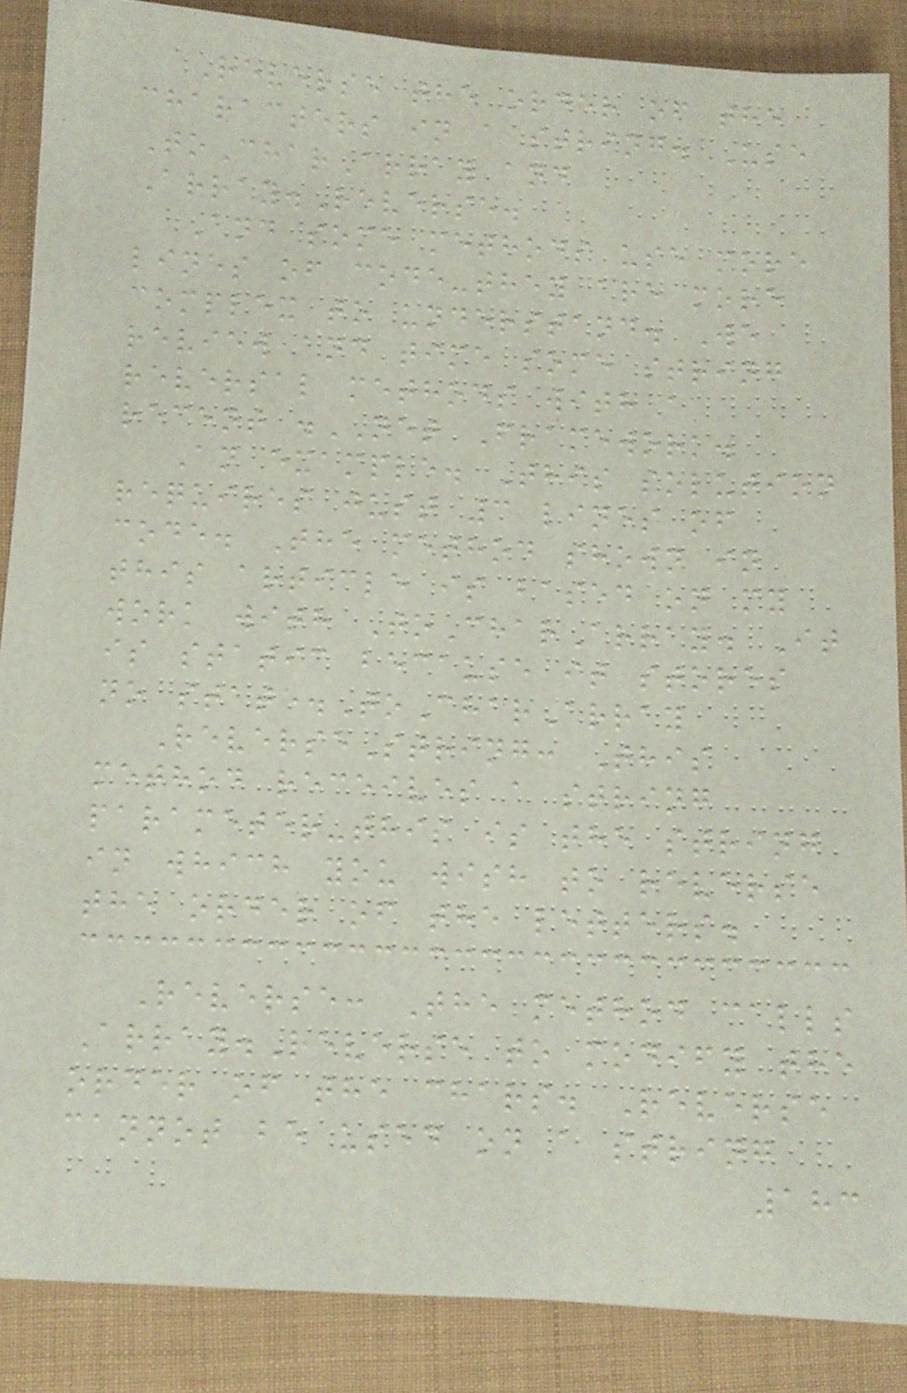Reverse the order of the
characters in a string. Use
ToCharArray and
Array.Reverse.
And some methods use more
lines of code-they are more
complex to understand. We
review and time some string
reversal methods with a
recent .NET Framework.
An example. This solution
requires just 3 lines of
code. The method shown in
this article is based on my
work with ToCharArray. It
is static because it stores
no state.ToCharArray
ReverseString: This
method receives a string
parameter-this is the string
in which you wish to reverse
the order of the letters.
Reverse: The method calls
Array.Reverse to modify the
order of the chars. Reverse
cannot be used on a string
183
